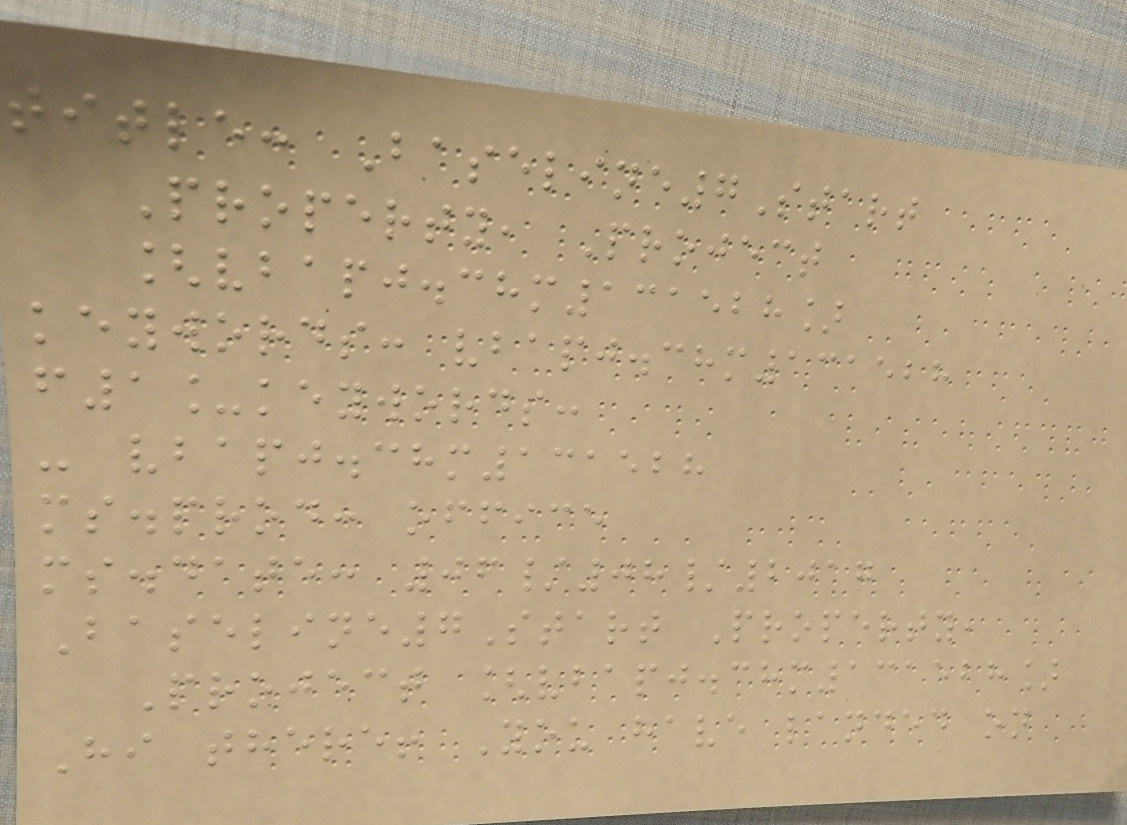title: Baseline7Start
Property, Project
[vbapj.chm131528]
keywords: vbapj.chm131528
f1_keywords:
- vbapj.chm131528
ms.prod: office
ms.date: 06/08/2017
Baseline7Start Property,
Project [vbapj.chm131528]
Hi there! You have landed on
